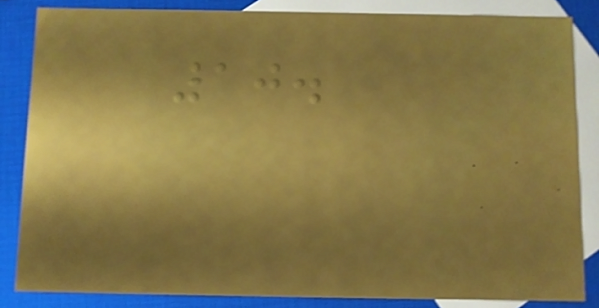10.
